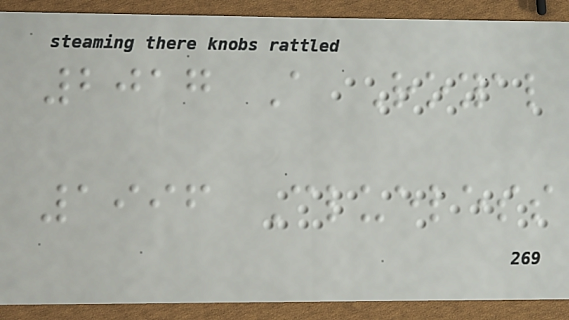2017 A Royal
1996 Clueless
